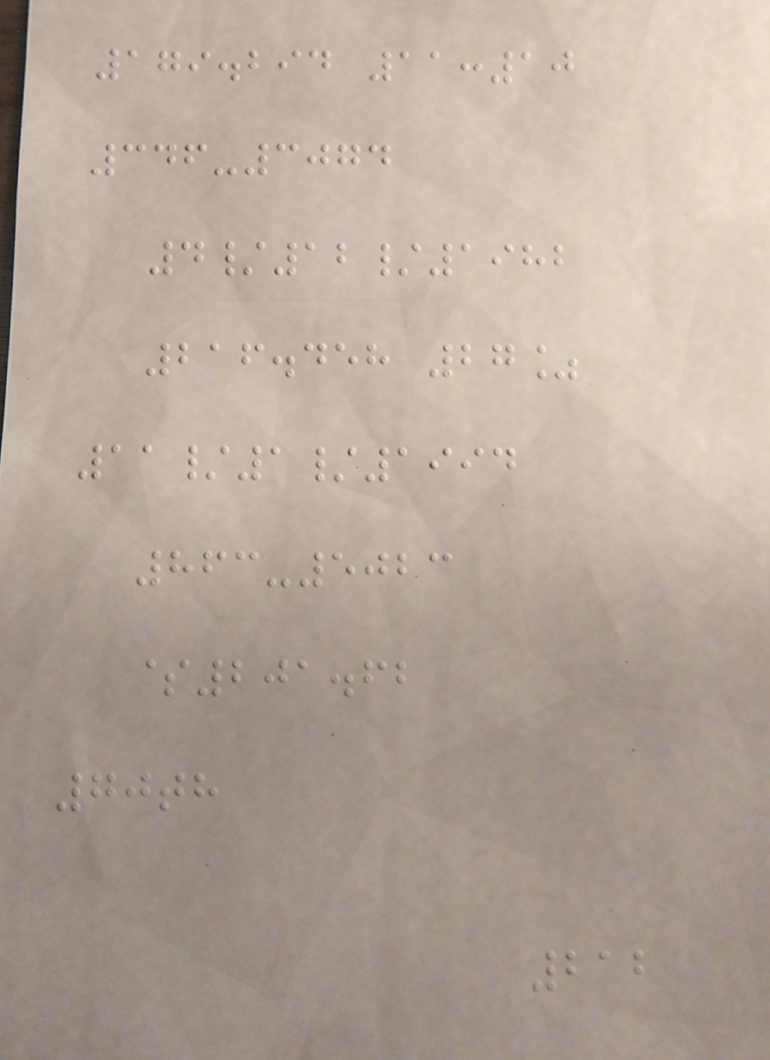179.294 11:10
346-3074
4/12/1982
216.458 27%
11/1/1994
863-5023
$201.62
70th
212
